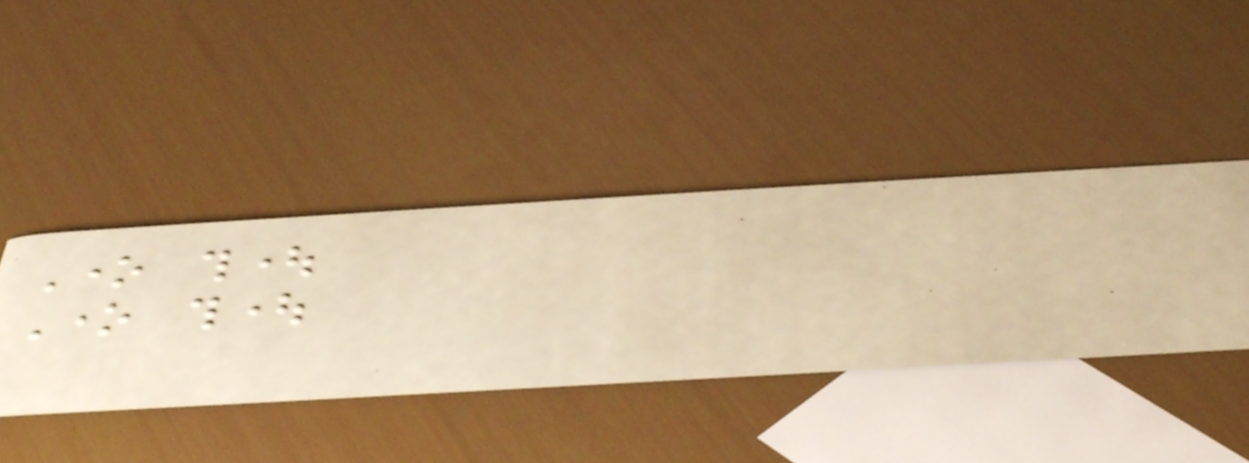One thought
One thought
